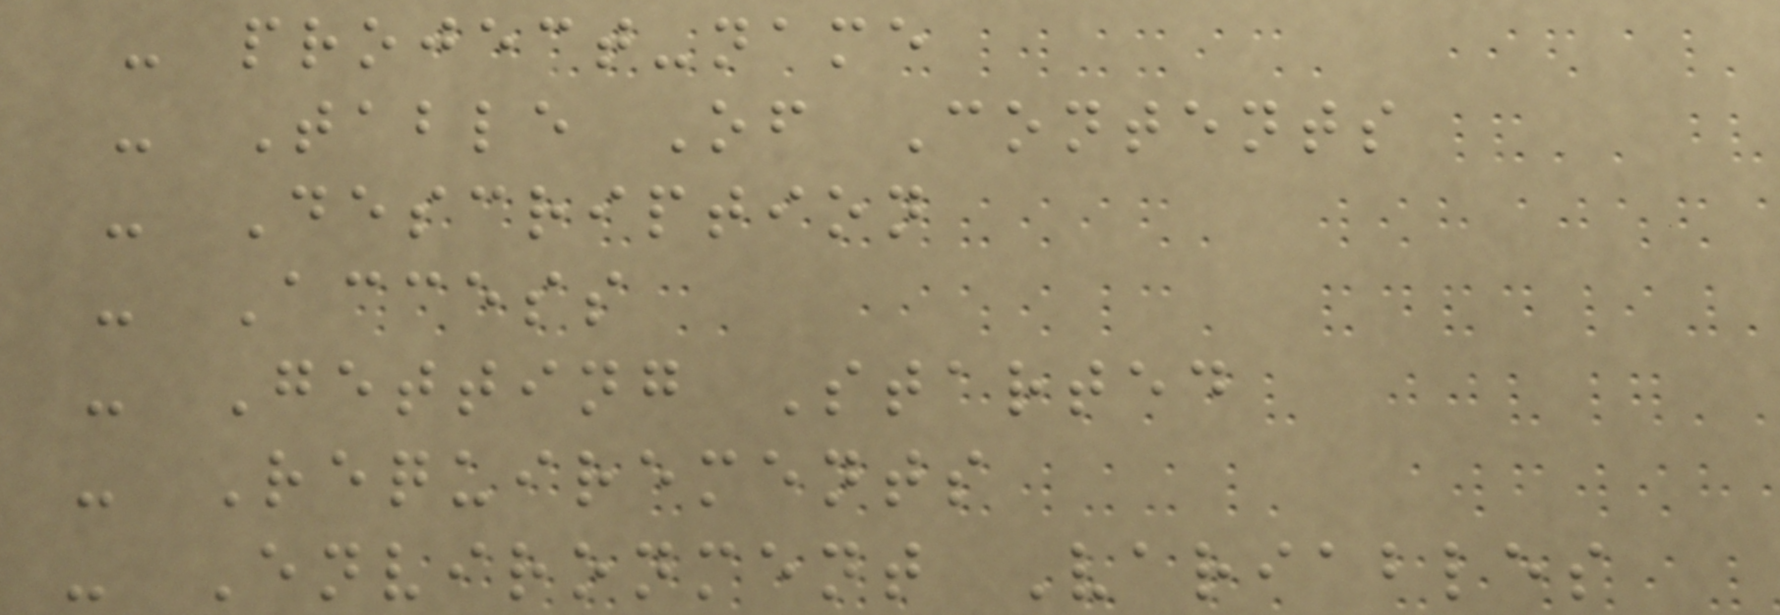- project-name
- Table Of Contents
- Description
- Access
- Getting Started
- Requirements
- Environment Variables
